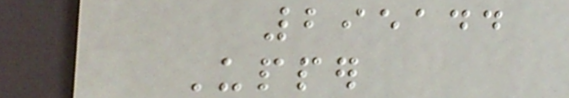295144
Upper
